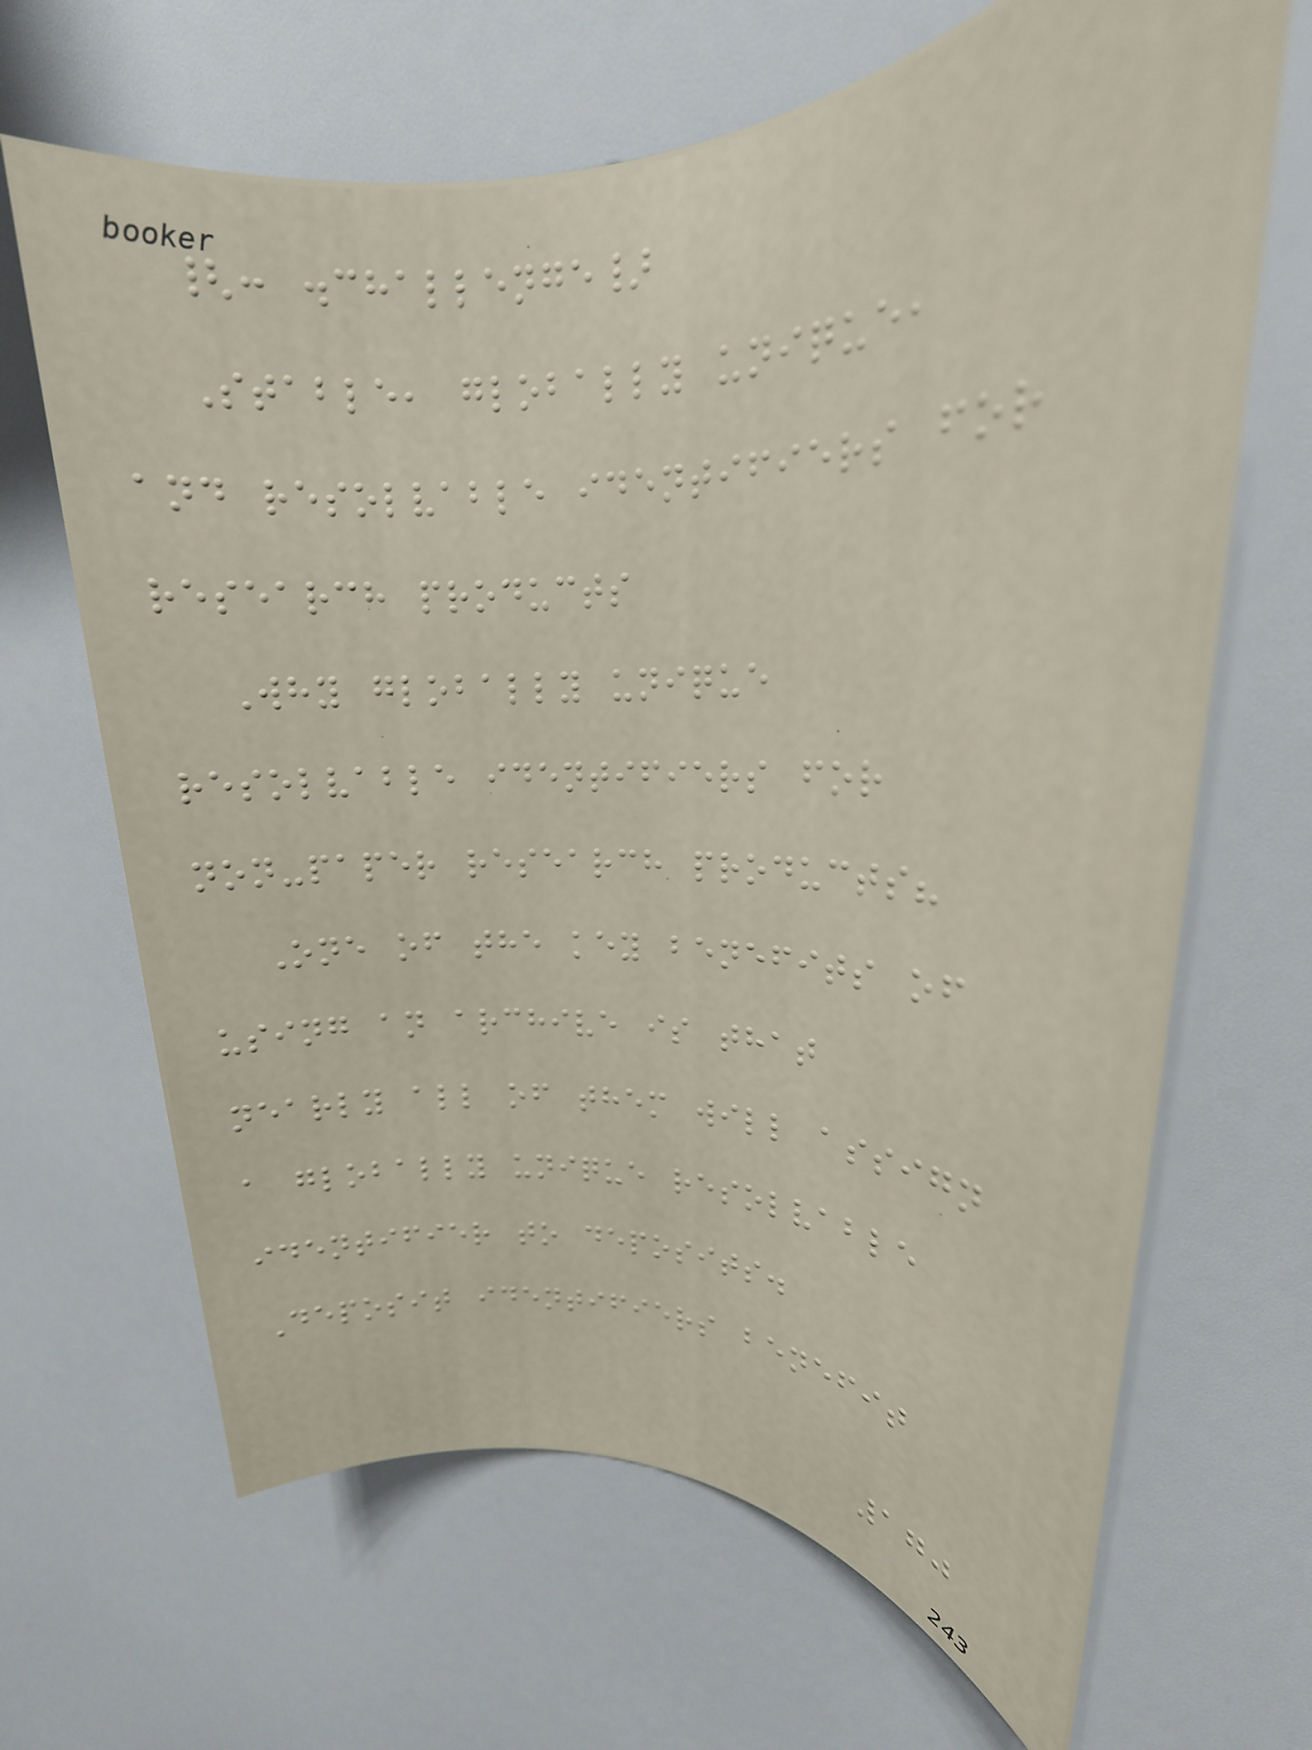{: .challenge}
Stable, globally unique,
and resolvable identifiers for
research products
Why globally unique
resolvable identifiers for
non-paper research products?
One of the key benefits of
using an archive is that
nearly all of them will assign
a globally unique resolvable
identifier to deposits.
Deposit identifiers benefit
170
